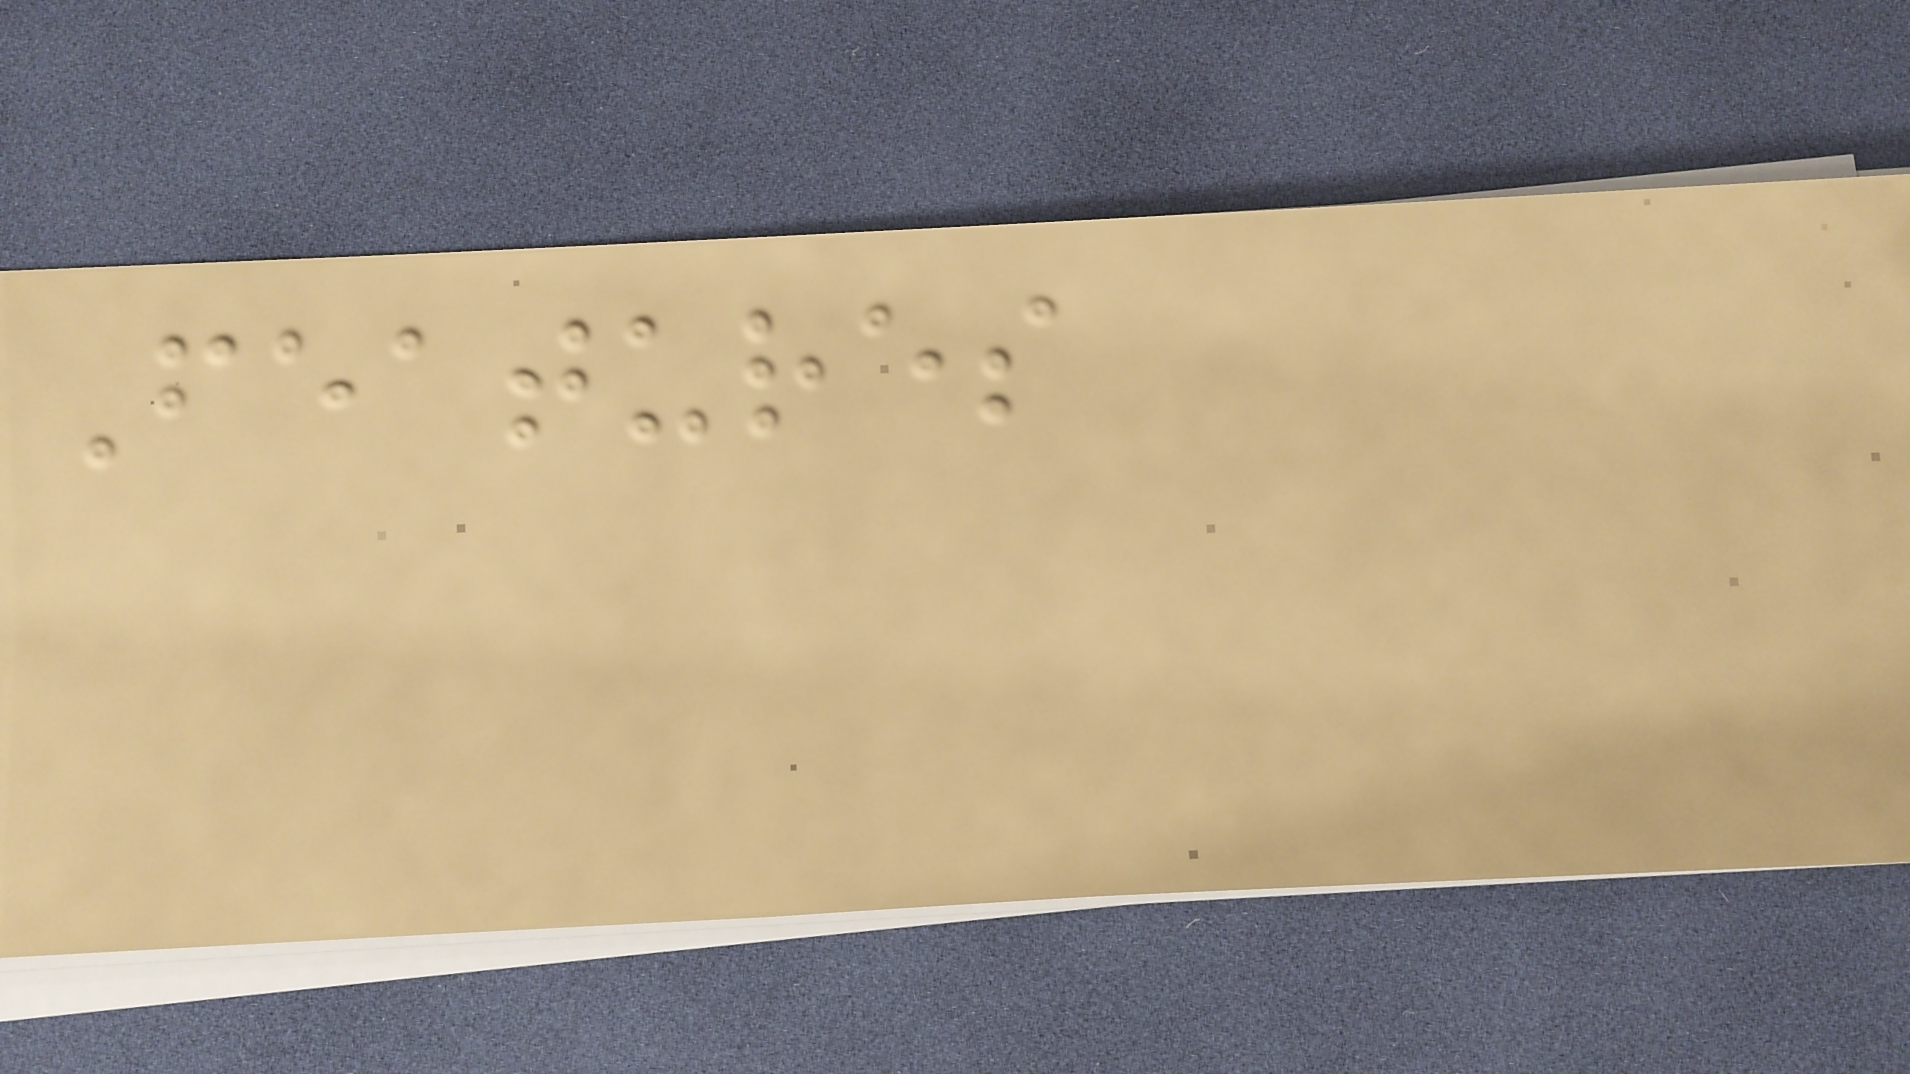Features
